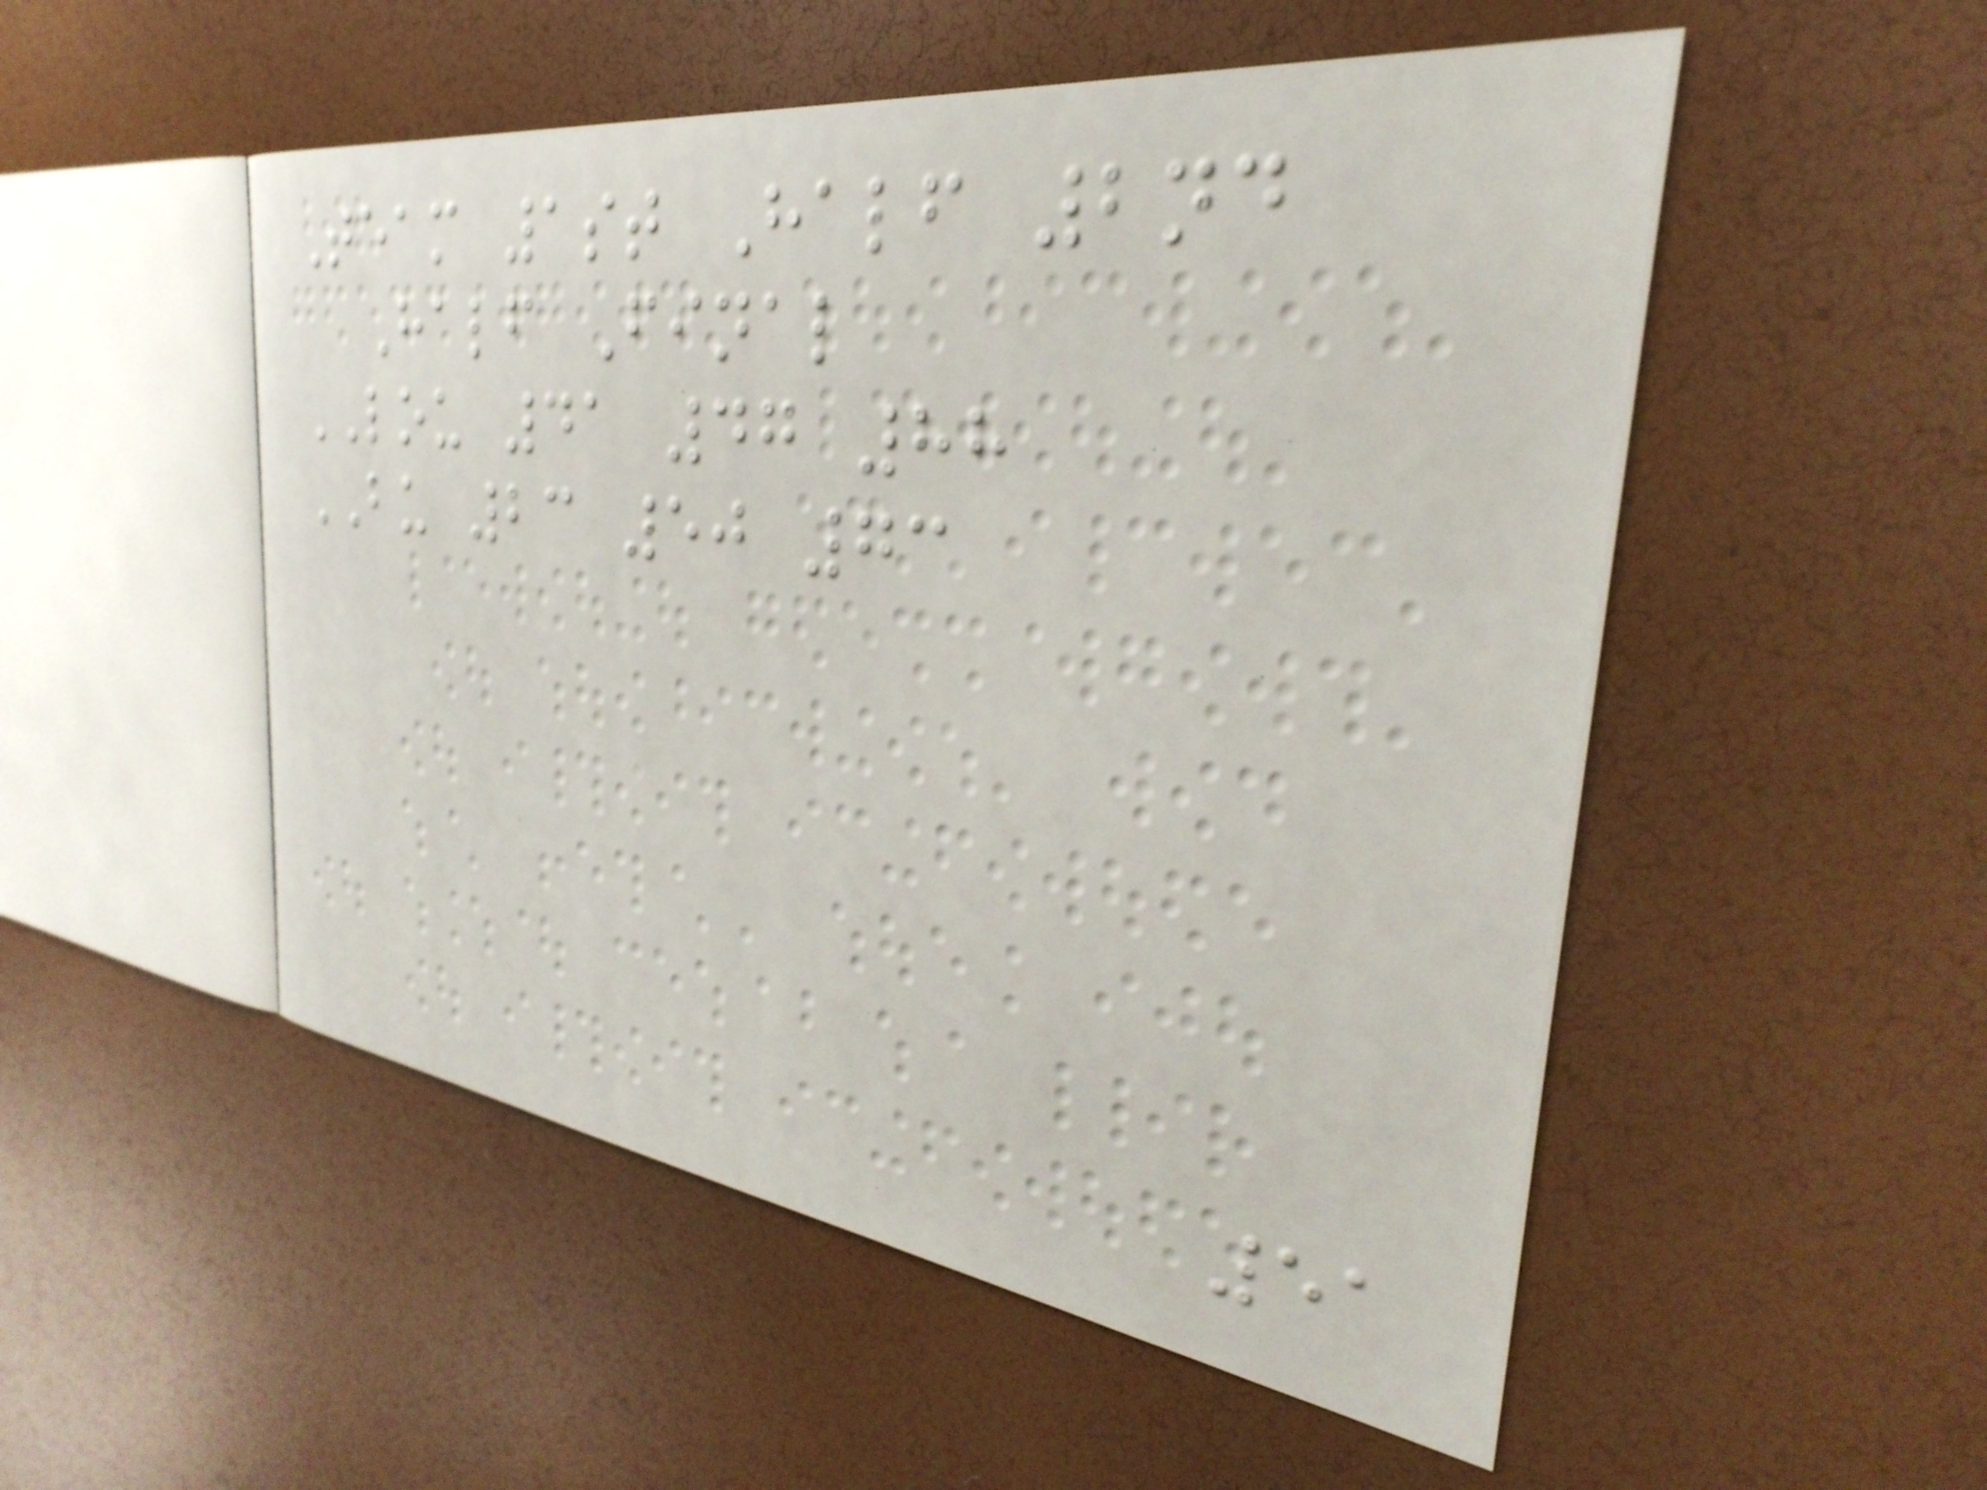Team 1st Half 2nd
Half Final
LOU 41 47 88
BU 23 50 73
51
